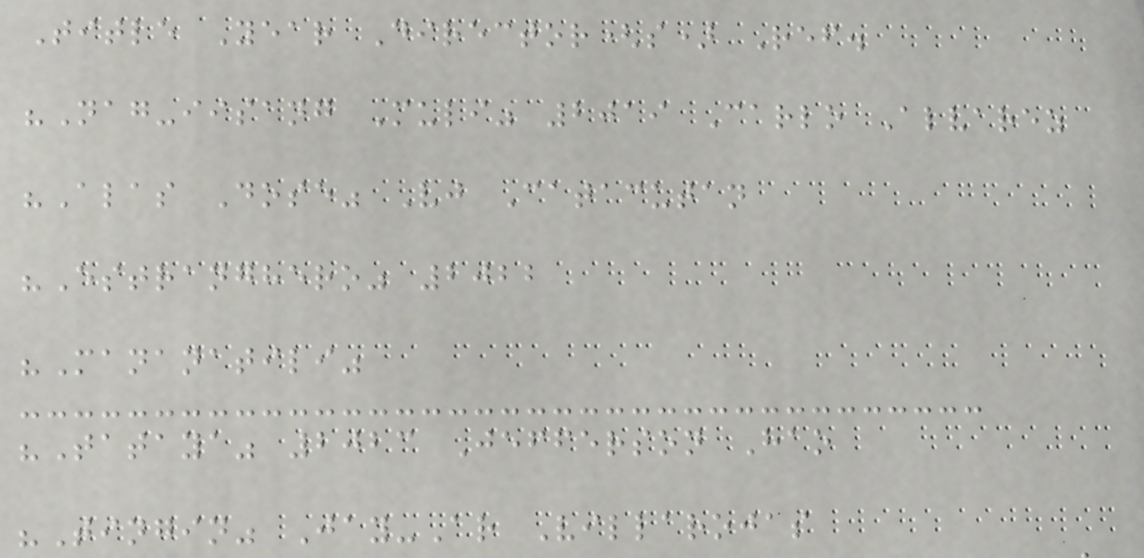Title Year Director(s) Ref.
"Nag-iisang Muli" 2019 Carlo Alvarez
"Alas Dose" Vj Catacutan
"Estranghero" 2022
"Mananatili"
"Tataya" 2023 Jefferson Hao
"Tingin" Jay-Ar Villarojas
